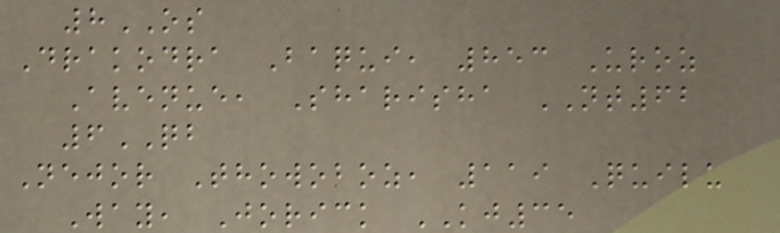8OS
Drakodra Baqui, 853 Uroz
Avenue, Sharisha NT62
6QB
Nejor Thowoboz, 119 Quilu
Way, Jorick KJ35
